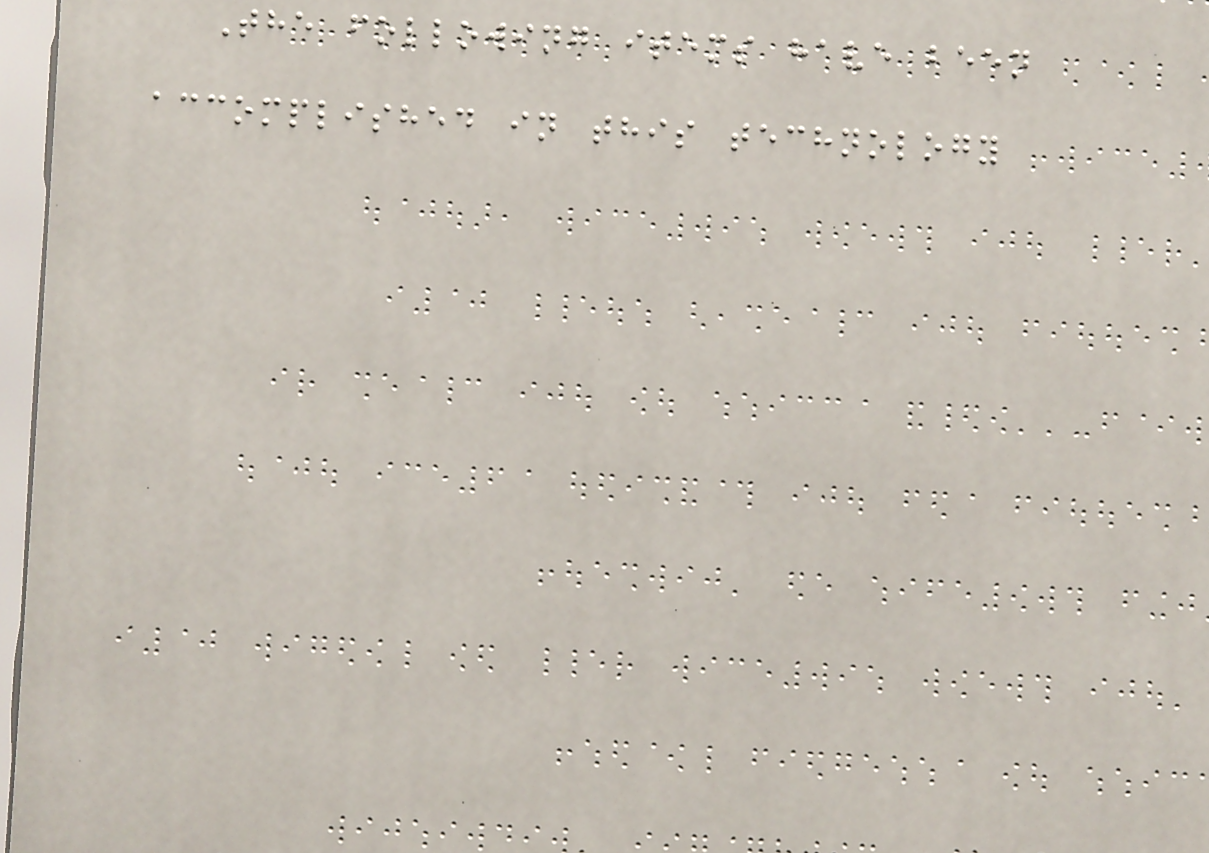The following items have been
accomplished in this technology
